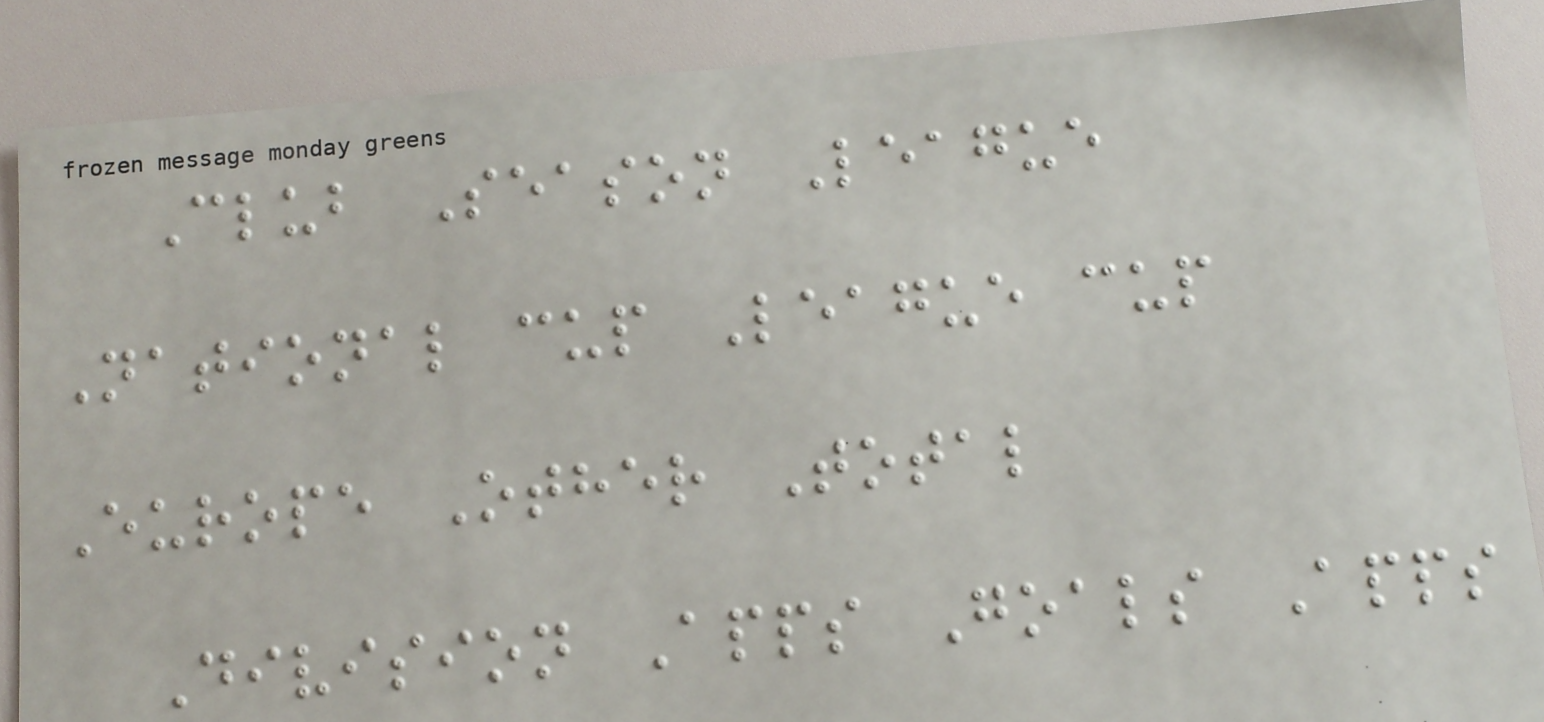Club Season League
National cup League cup
Europe Other Total
Division Apps Goals Apps
